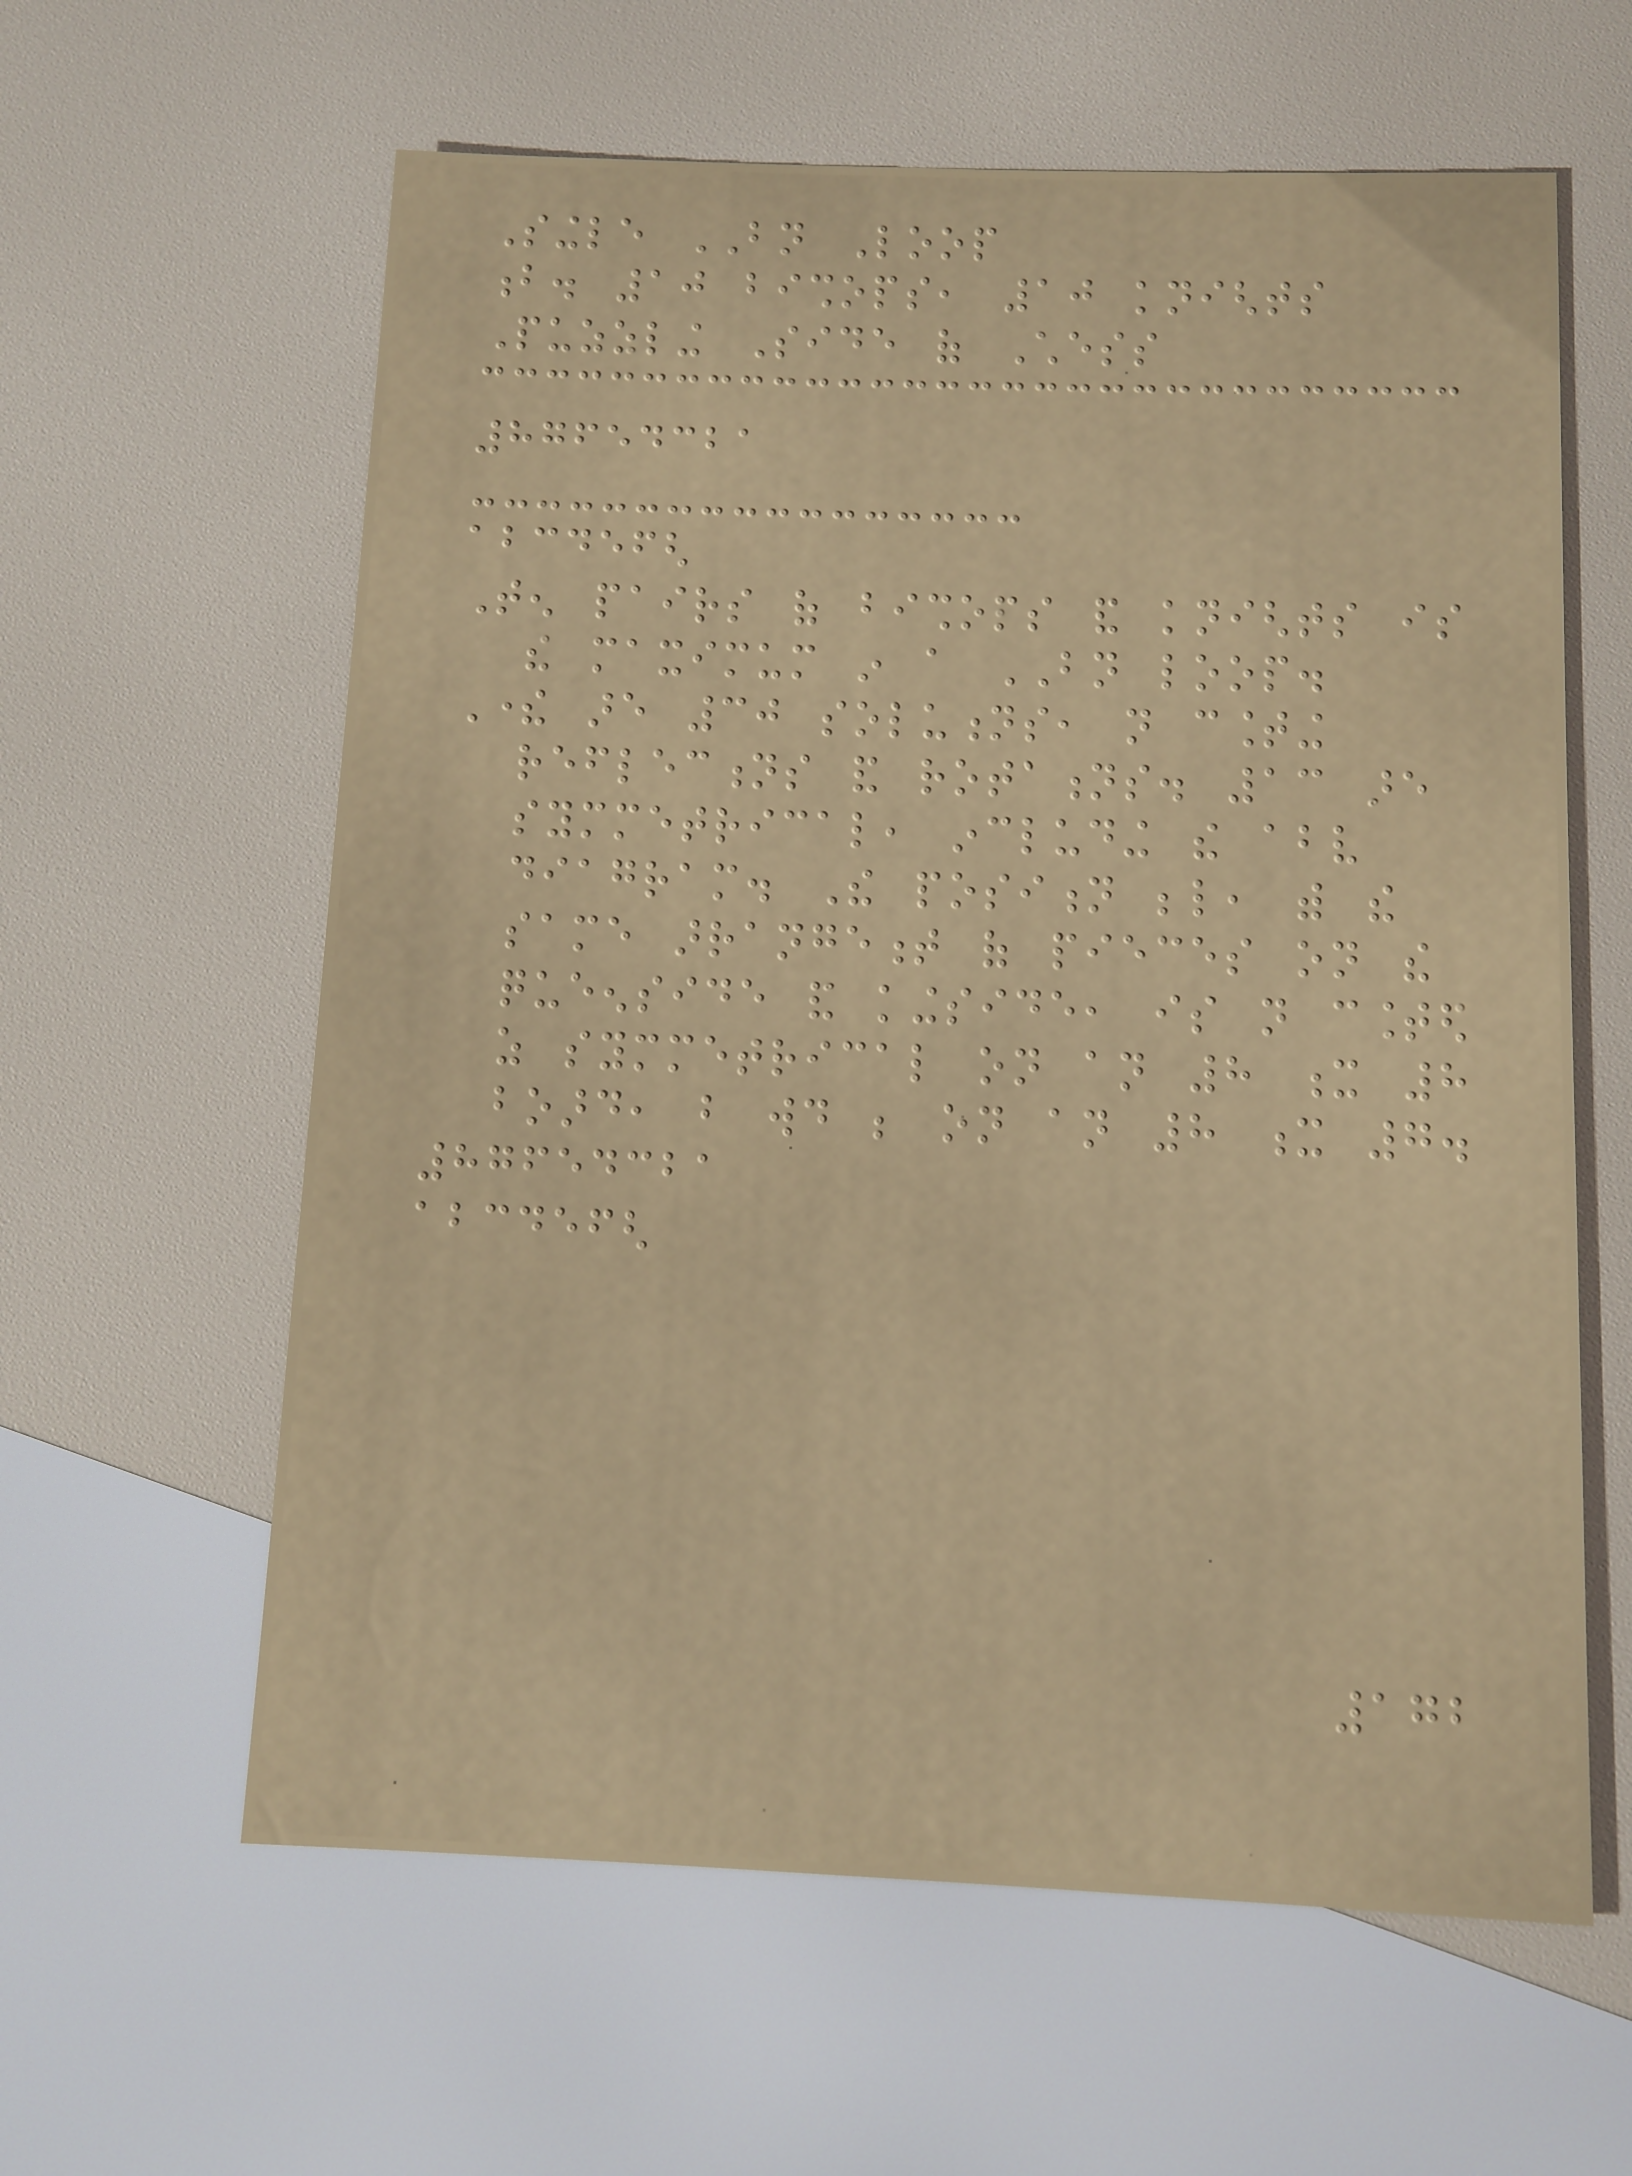Single BN Loop
b. 10 bishops, 10 knights
Puzzling Side of Chess
87654321
abcdefgh
Ten pairs of bishops and knights is
the maximum in a BN loop.
There are 30 solutions, not counting
reflections and rotations. 13 are
symmetrical, including the above
diagram. The position below, with the
same arrangement of pieces on the
queenside and kingside, is not counted
as symmetrical on an 8 x 8
board, but would be on an 8 x 7.
87654321
abcdefgh
172
